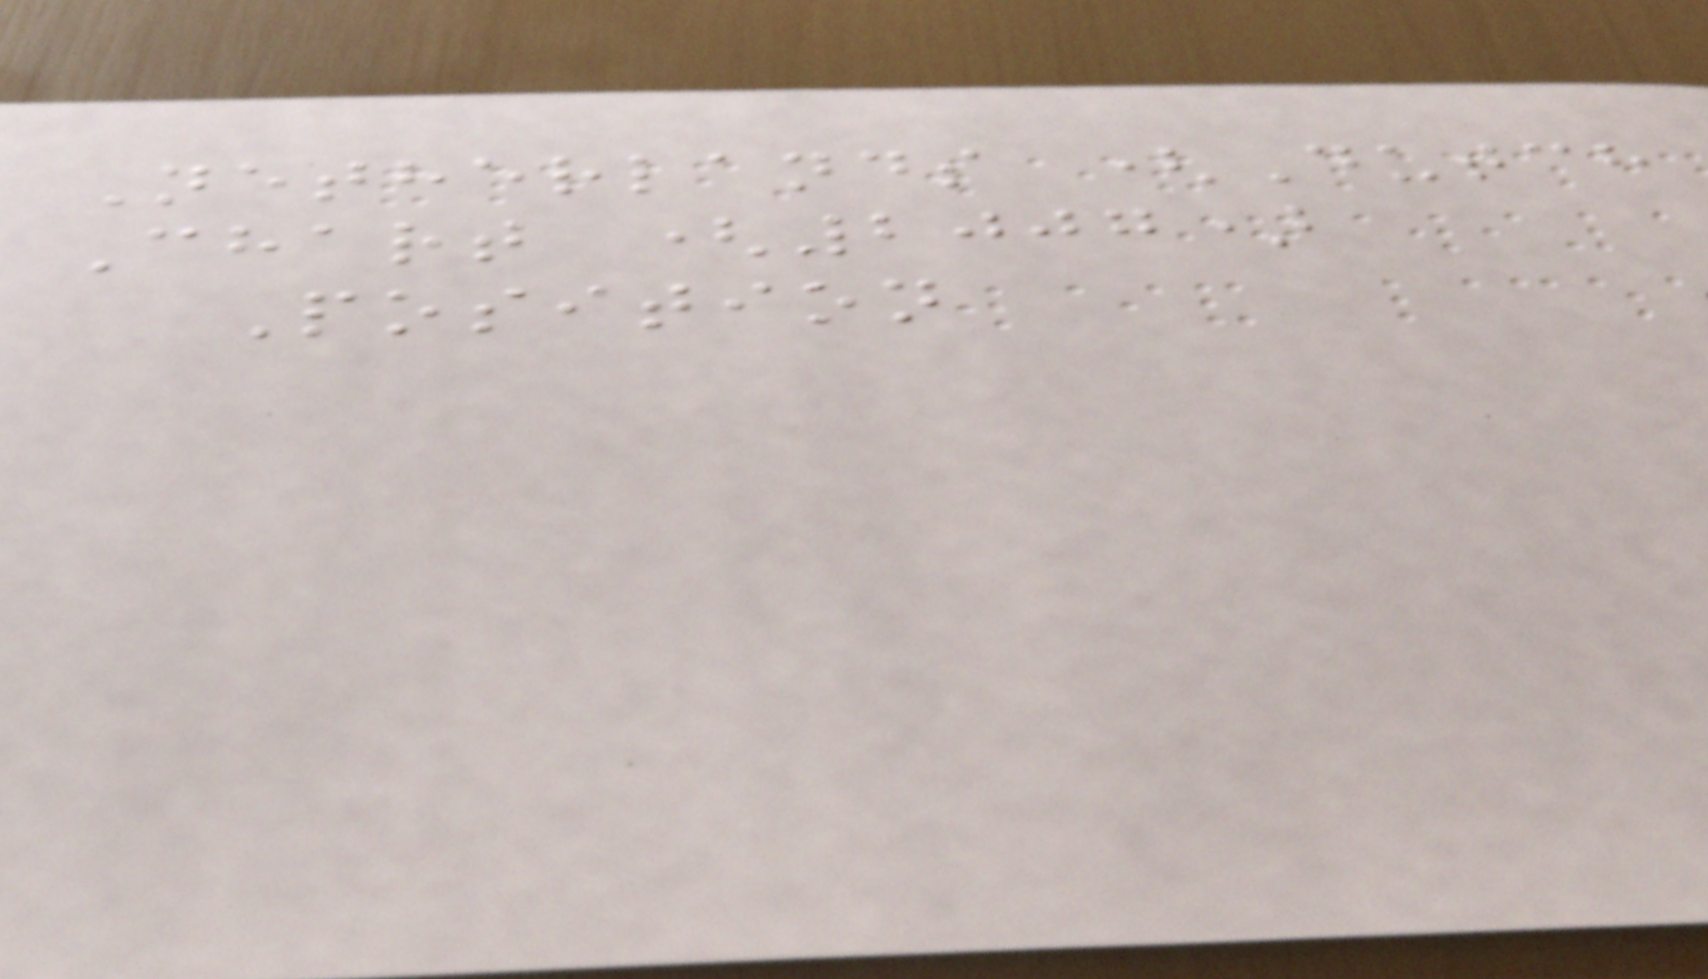Netherlands (Dutch
Chart (2007)
Position
